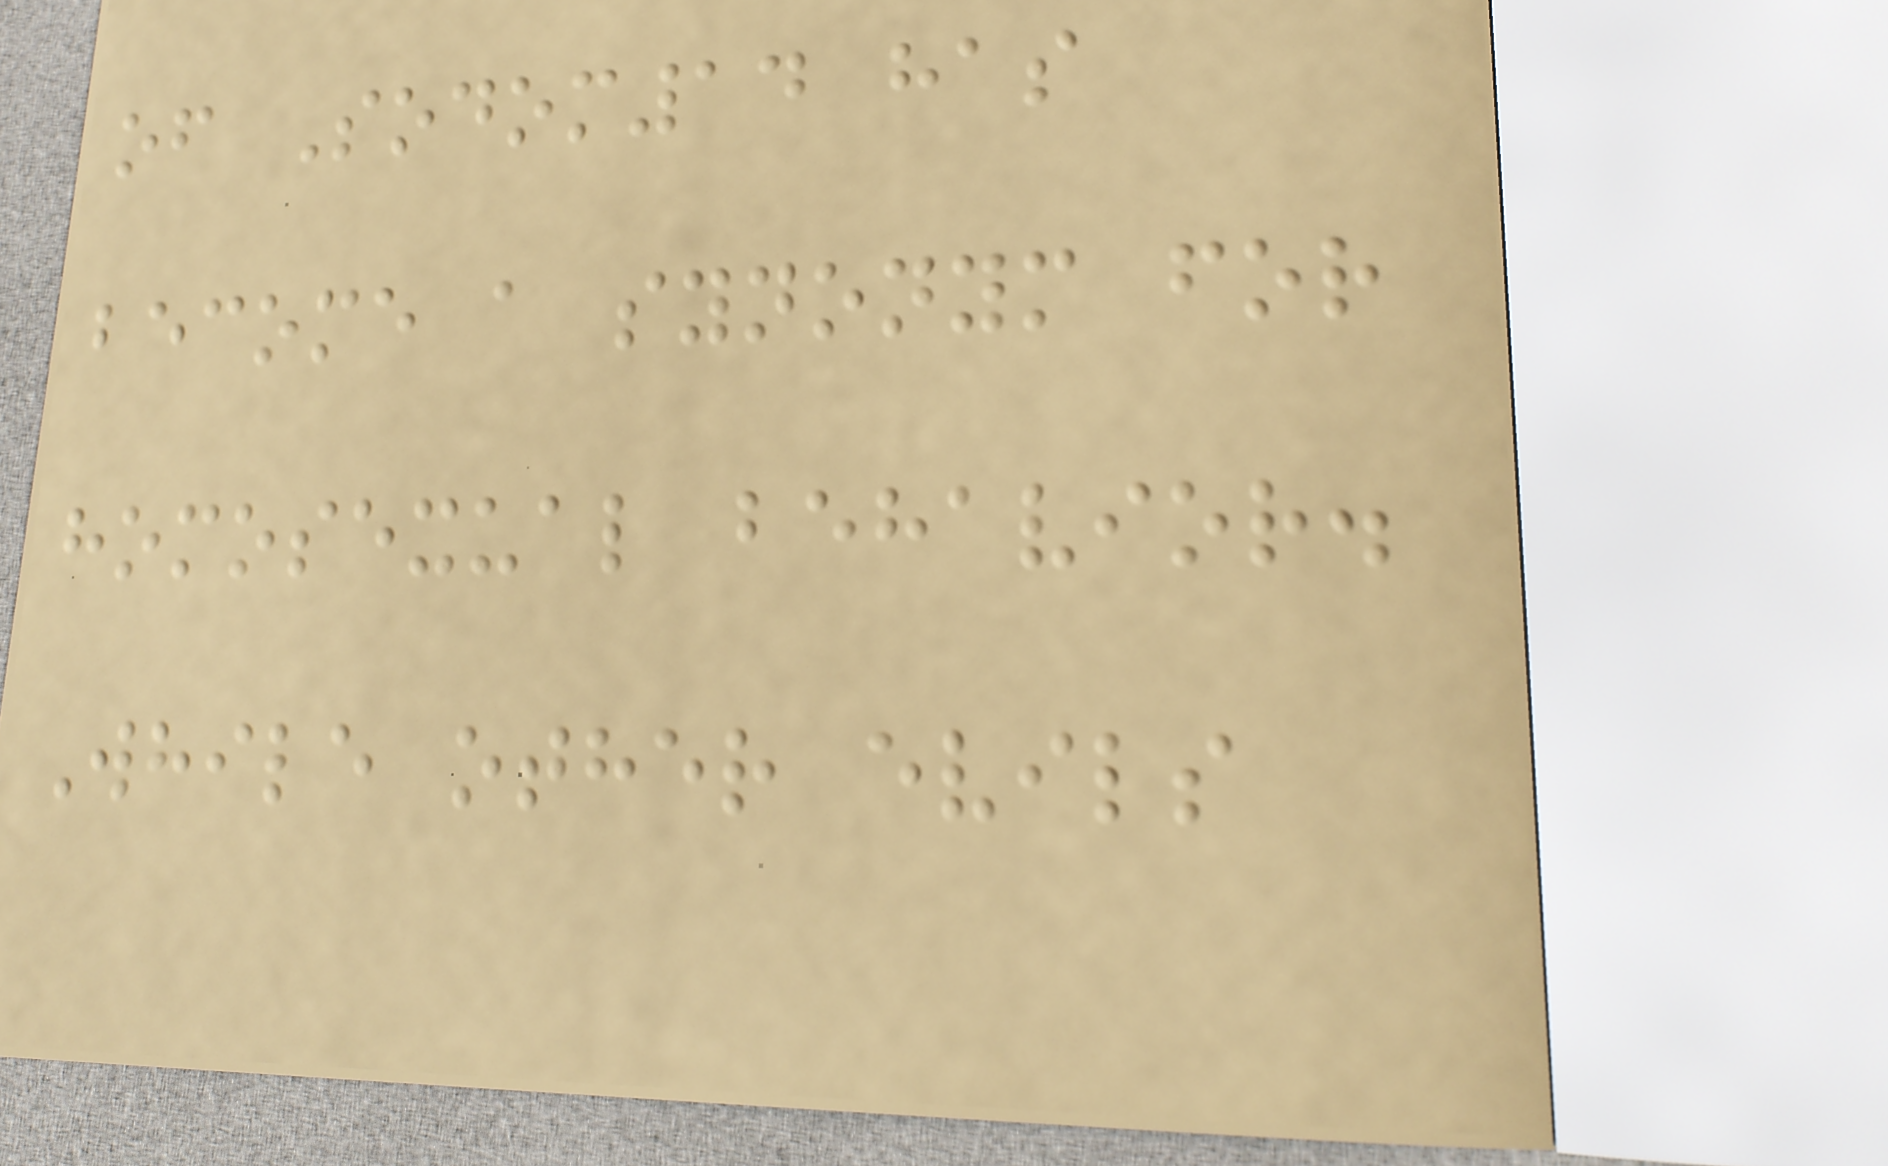of Sodom14 has
become a synonym for
homosexual behavior.
While other evils
